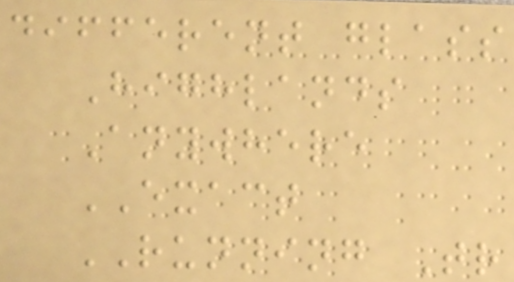different glass
Highlands
Anywhere
EXACT
RUNNING Tr
